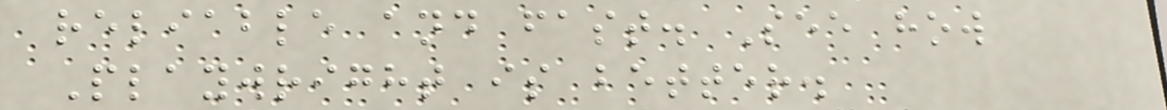reliable and fast. See how
Playwright is better.
